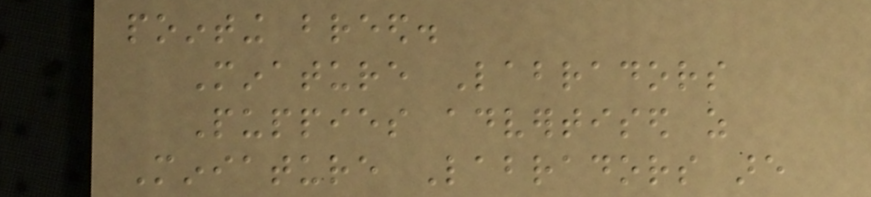pointing breed.
Minature Labradors
Puppies advertised as
Miniature Labradors are
